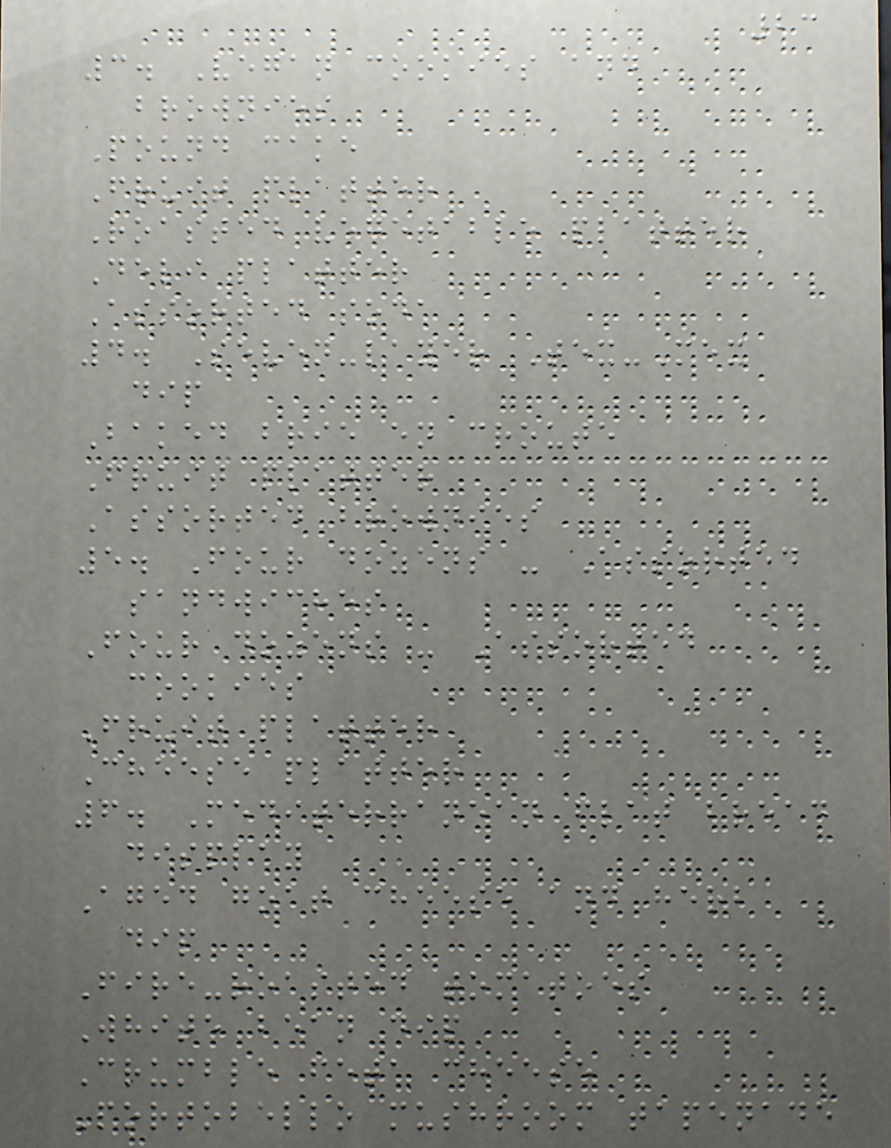23
3. Vegan cookies and
brownies
Pound cake
Fruit platter
Roasted vegetable platter
Deli platter
Assorted soda
4. Seven-layer Tex-Mex
dip
Baked brie en croute
Fruit platter
Assorted brownies
5. Four dozens - Assorted
sandwiches
Four dozens - Assorted
cookies
Fruit platter
Cheese platter
6. Mediterranean flat bread
display
Aged goat cheese and herb
dip
Fire-roasted tomatoes
White bean dip
Crumble feta cheese
Portobello mushroom tapenade
